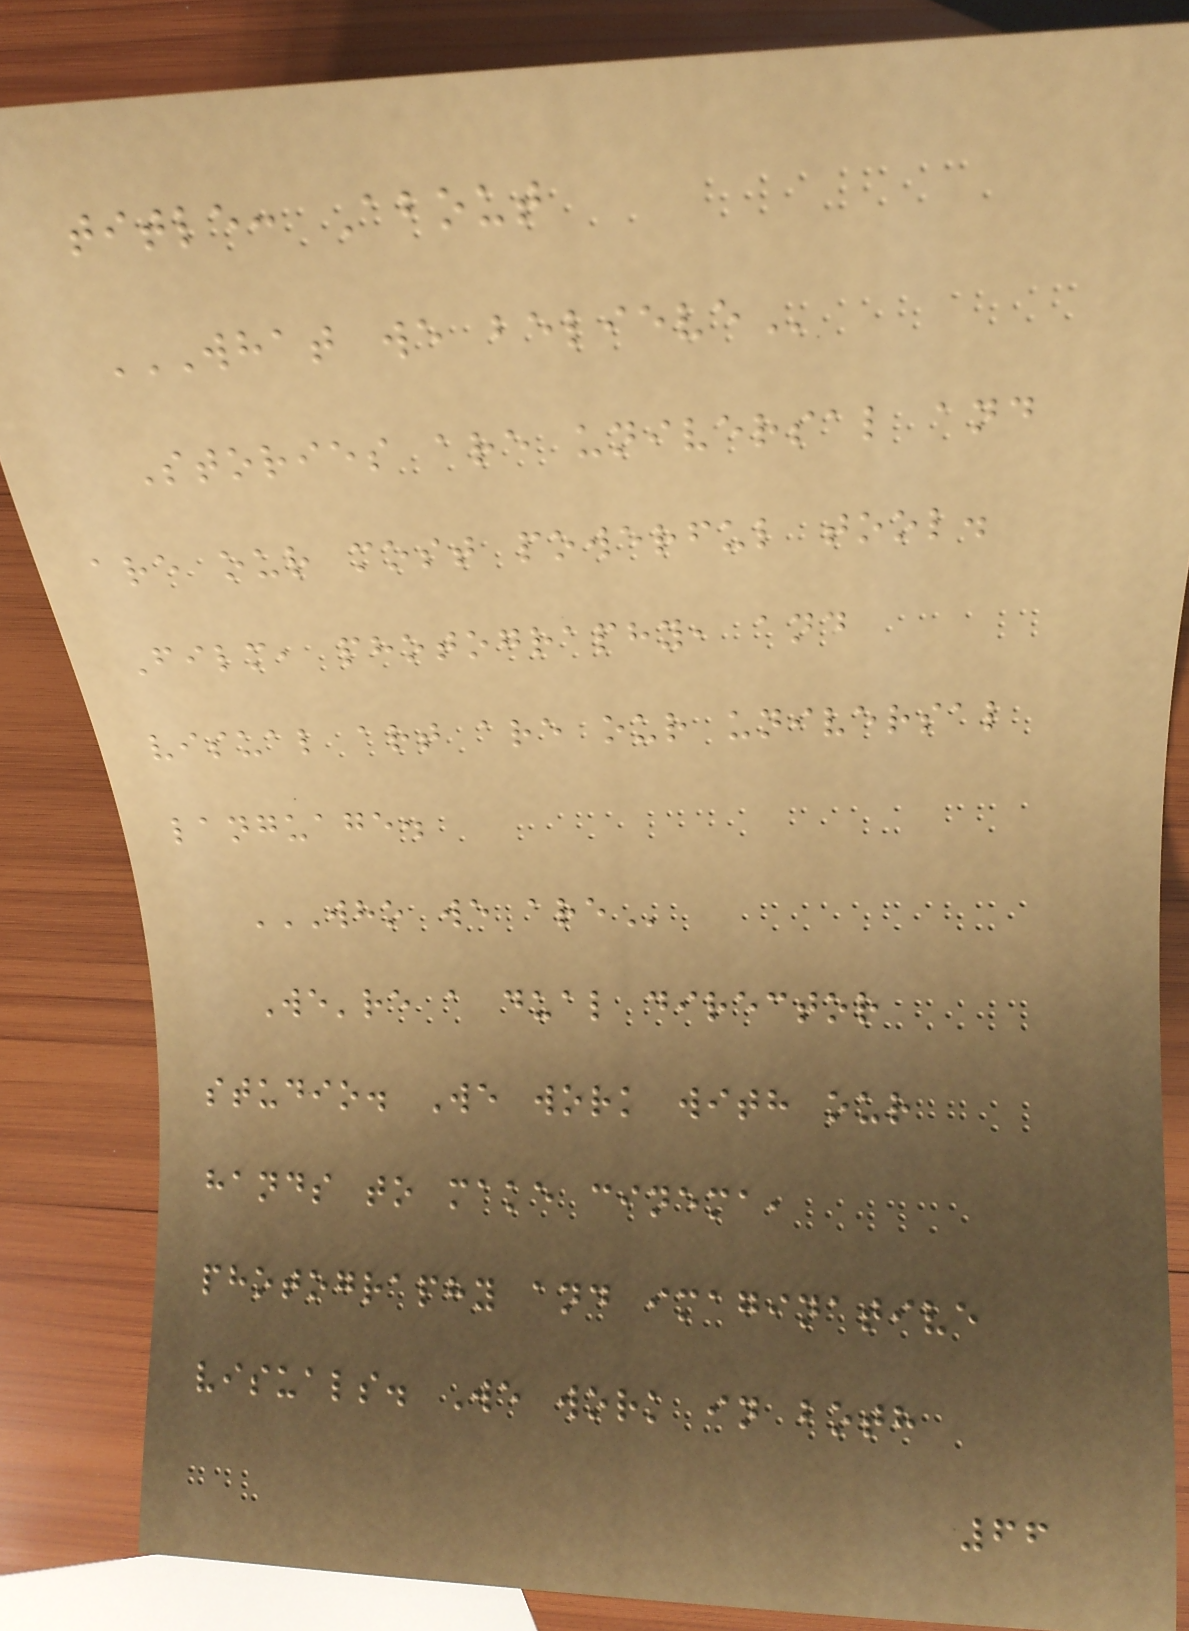title: About
WHAT WE BELIEVE
Stories are universal and
are our most powerful tool.
Film, photography, and
visual art are our universal
language.
WHO WE ARE
We're a dual director
studio. We work with our
hands to make cinema,
photography and imaginative
visuals. We work in both
66
